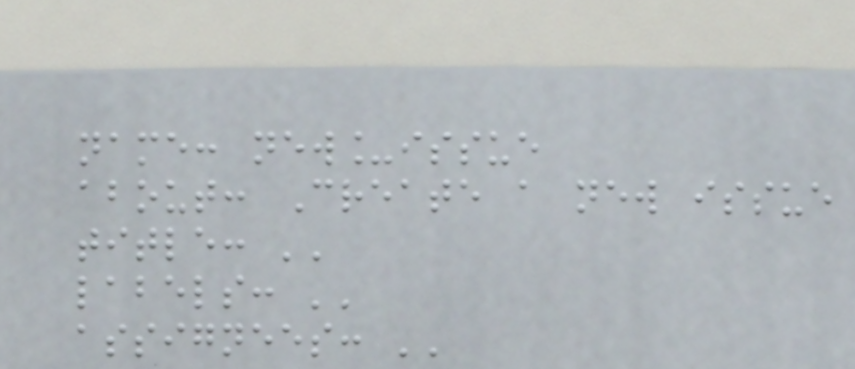name: new_issue
about: Create a new issue
title: ''
labels: ''
assignees: ''
